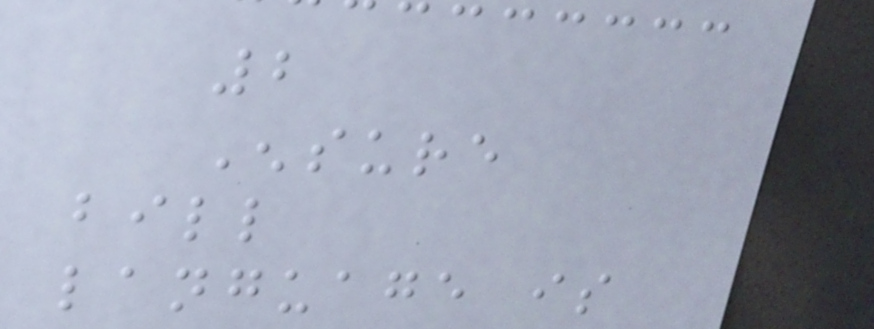2
Ensure
bill
language is
